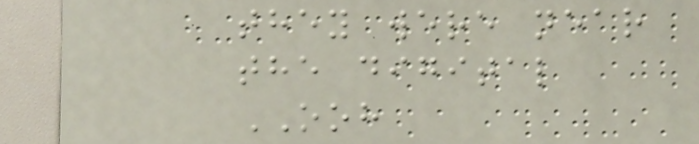they were near
the digital
OOH
